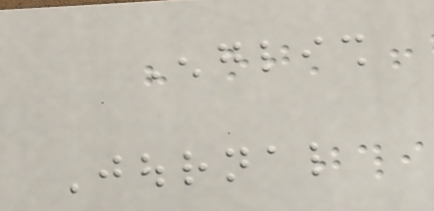English
Journal
